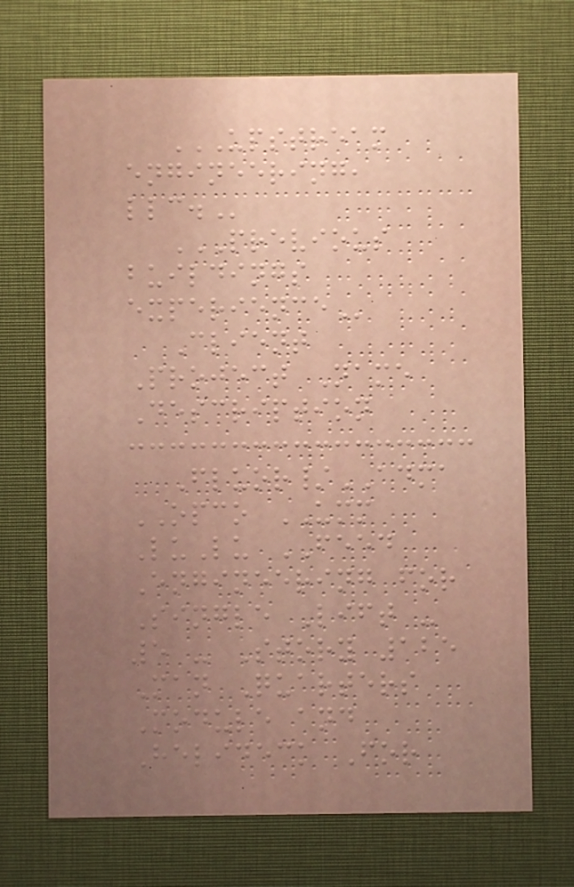UPSTREAM
ENGINEERING,
LLC.
PREVIOUS
BUILDINGS
EXPERIENCE
Client
Project Name
Description
Fluor/ADMA
OPCO UMM
LuLu FEED
Engineering for
Single Lift -
5 - Story 125
Man Quarters
Module and
Helideck For
